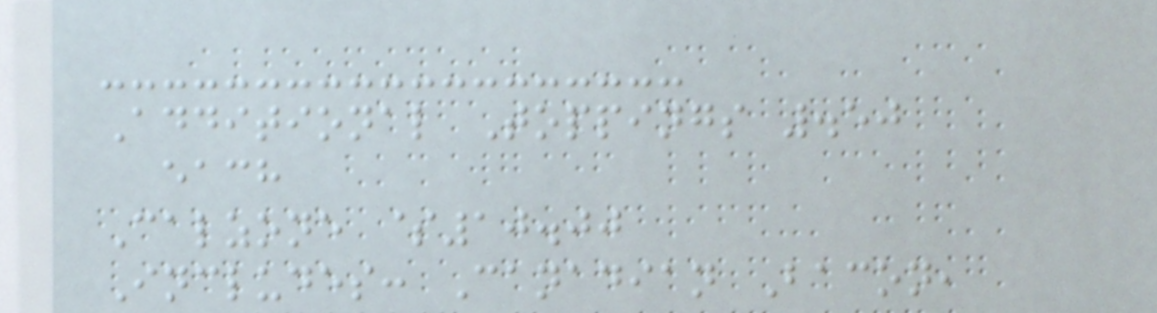Additional Toppings .50
each
Calzone $10.00
Includes: Canadian Bacon,
